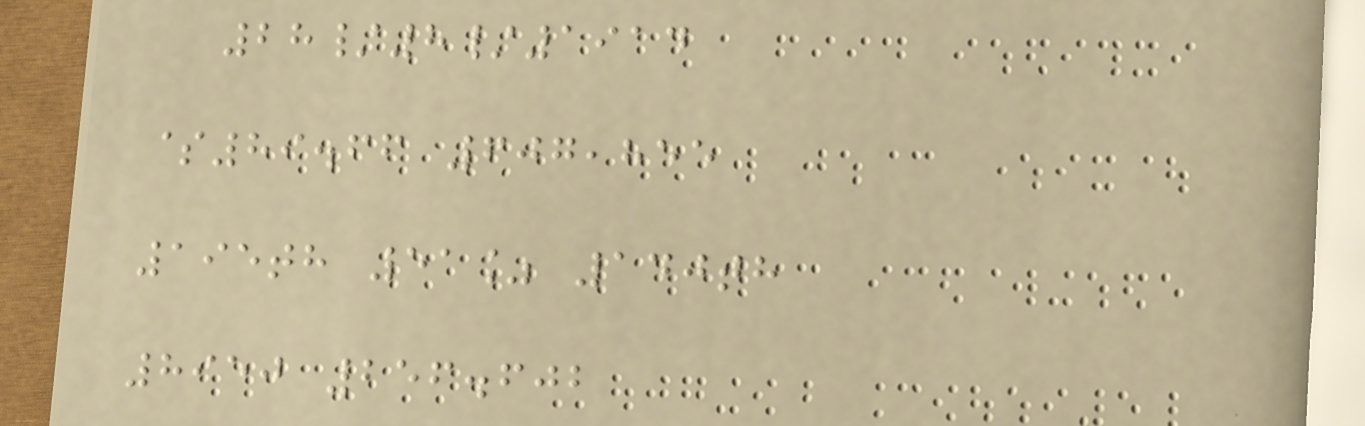28/8/1914
$89.66 607,855
195th 51% 140th
8950 256.602
